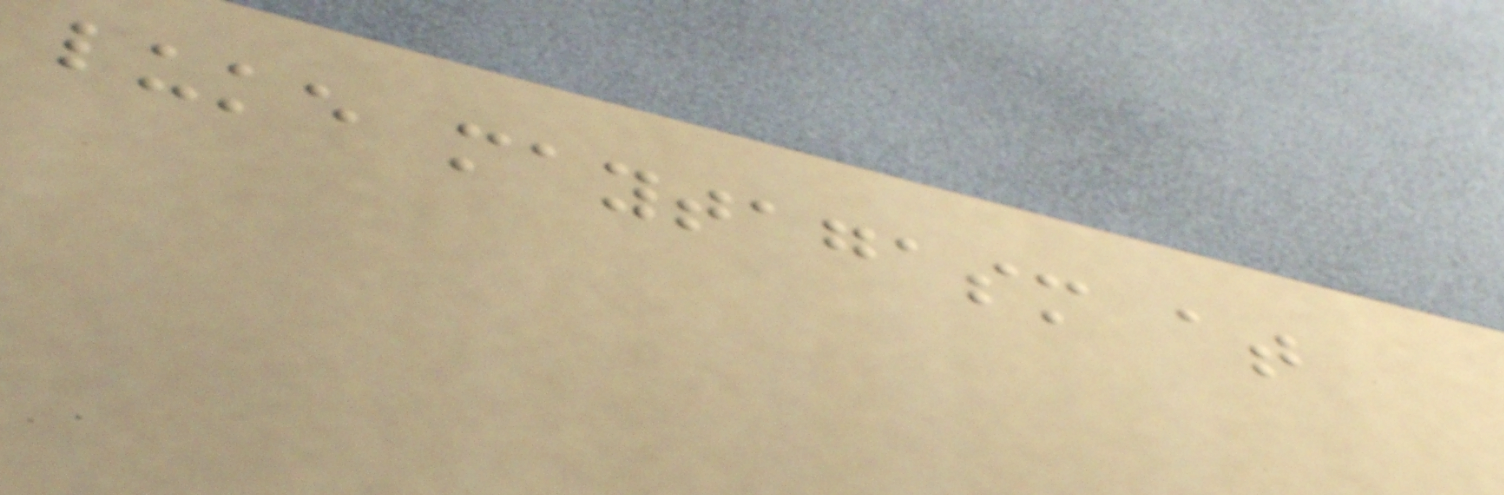luke maytagasm at
